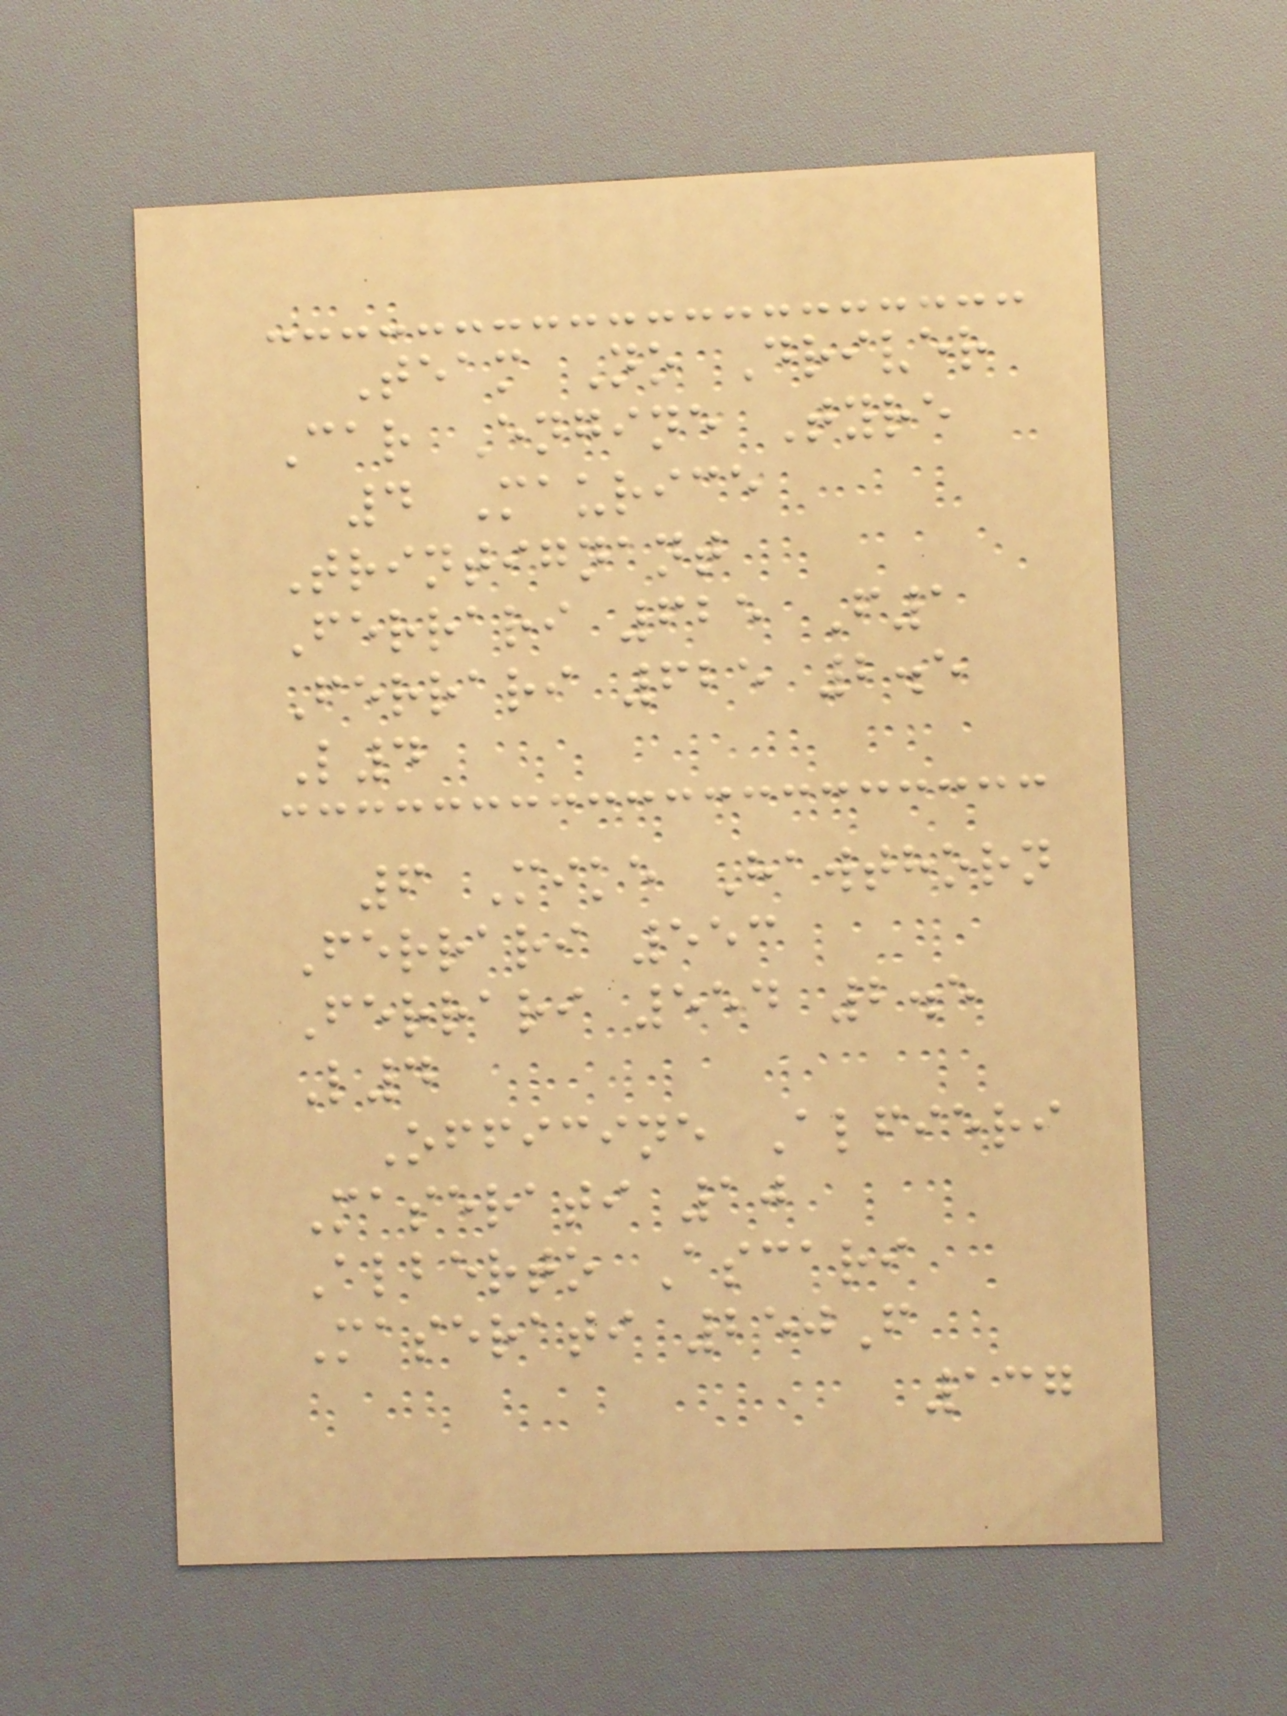Team No Driver
Car Engine Tyre
4 Maurice
Trintignant
Ferrari 625 F1
Ferrari 625 2.5
L4
6 Mike Hawthorn
Ferrari 553
Ferrari 554 2.5
L4
Officine Alfieri
Maserati 10
Alberto Ascari
Maserati 250F
137
